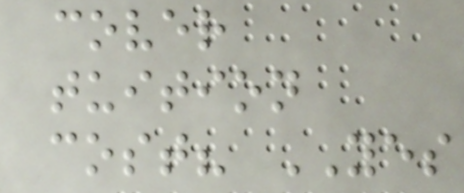cover
tuition
cost? YES
